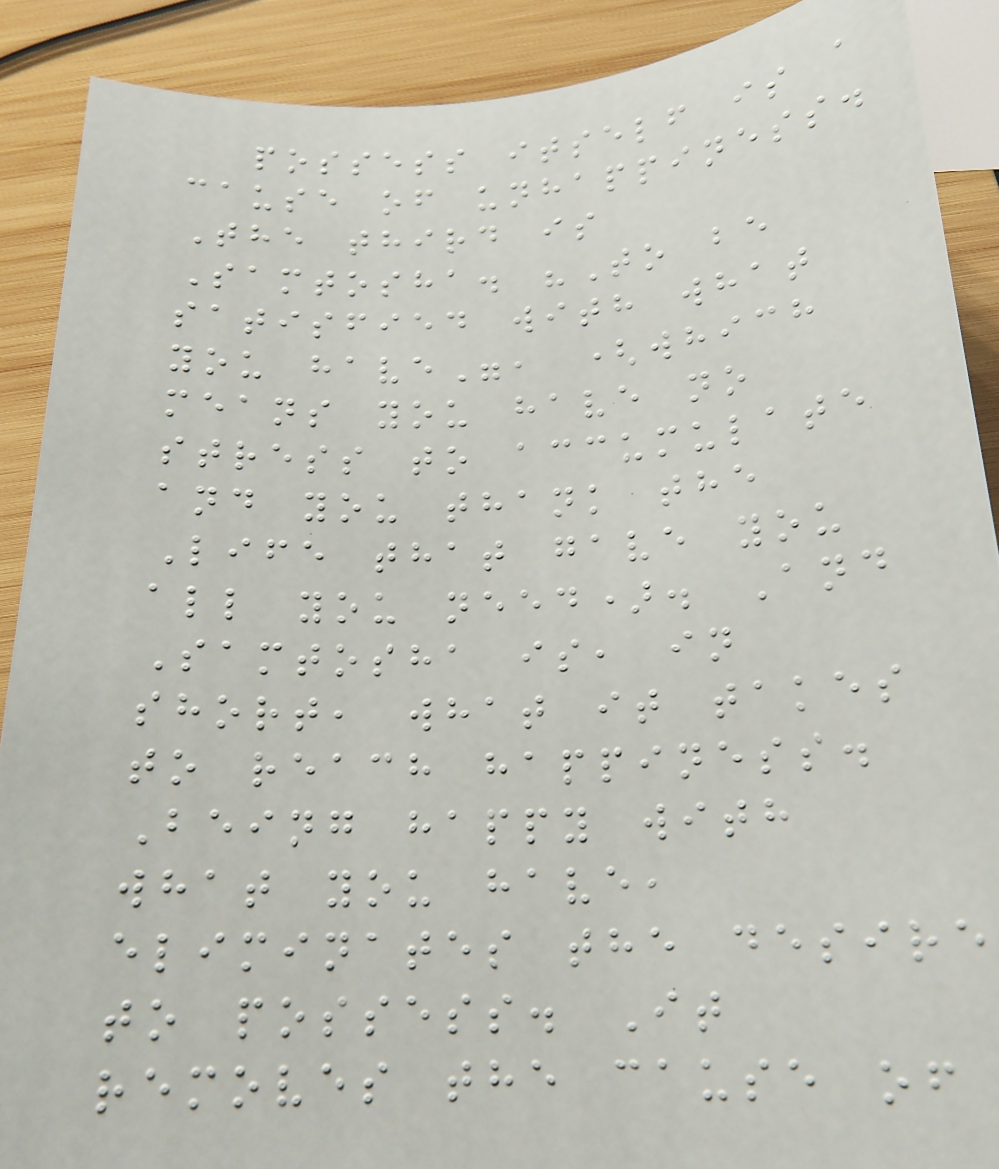possess itself is a
cause of unhappiness.
The third is
Samtosha. "To be
satisfied with what
you have", (which
means you have no
stress to accumulate
and you thank the
Life that gave you
all you need). And
Samtosha is, in
short, what it takes
to reach happiness.
Being happy with
what you have,
eliminates the desire
to possess. It
removes the cause of
